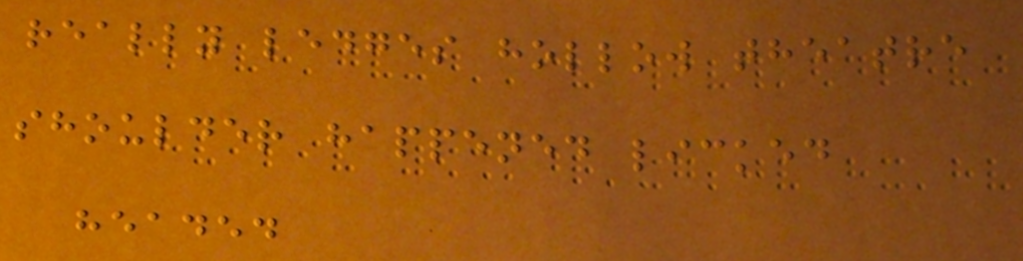really ledges hollow theatre
shoulder happened licked
headed
